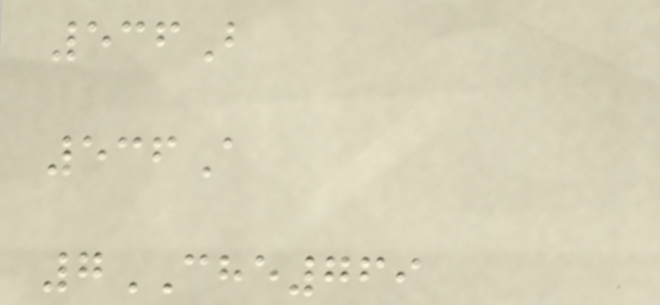536B
536A
7CHE769
